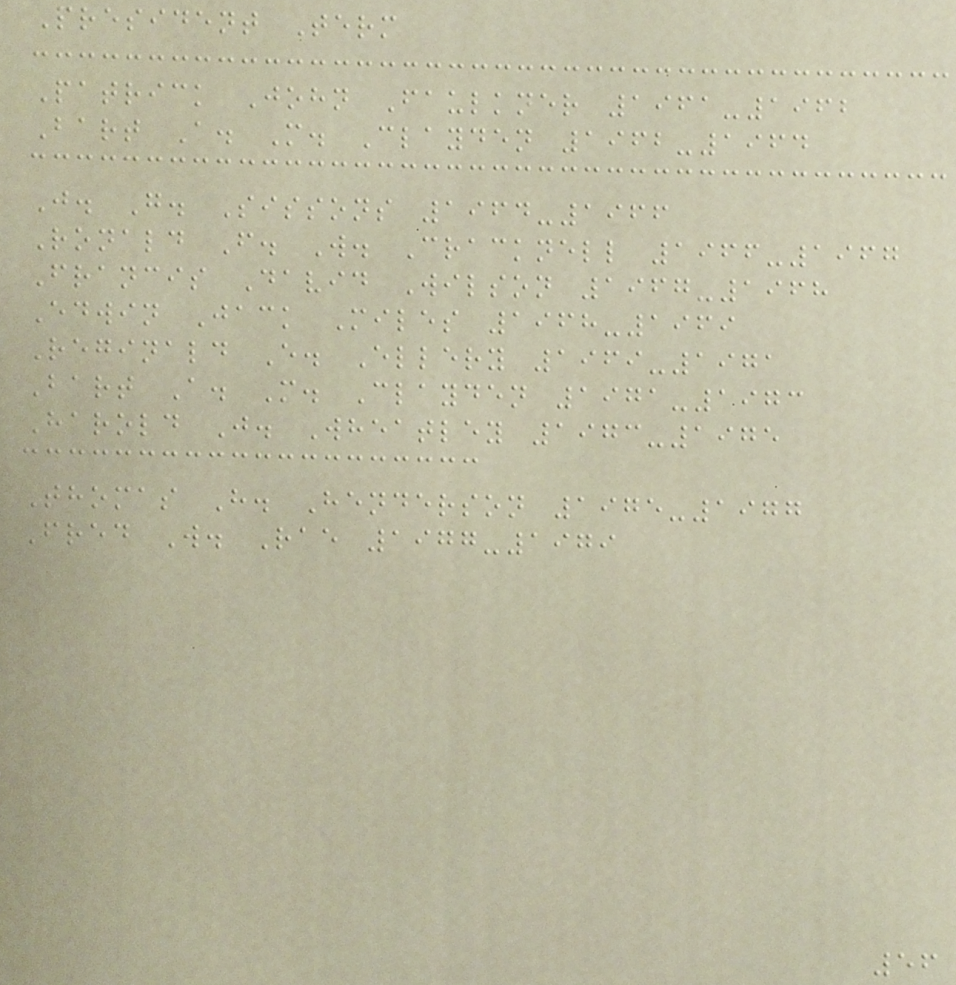President Term
Patrick John Faulkner 1961-1962
Bart A. M. Clayden 1962-1964
J. G. Sissons 1964-1966
Ronald F. W. Cracknell 1966-1967
Francis David Wilson 1967-1968
Edwin Jack Miles 1968-1969
Reginald E. Ellery 1969-1971
Bart A. M. Clayden 1971-1973
Harold J. Wheatley 1973-1975
Thomas H. Henderson 1975-1977
Fred W. Rae 1977-1979
56
